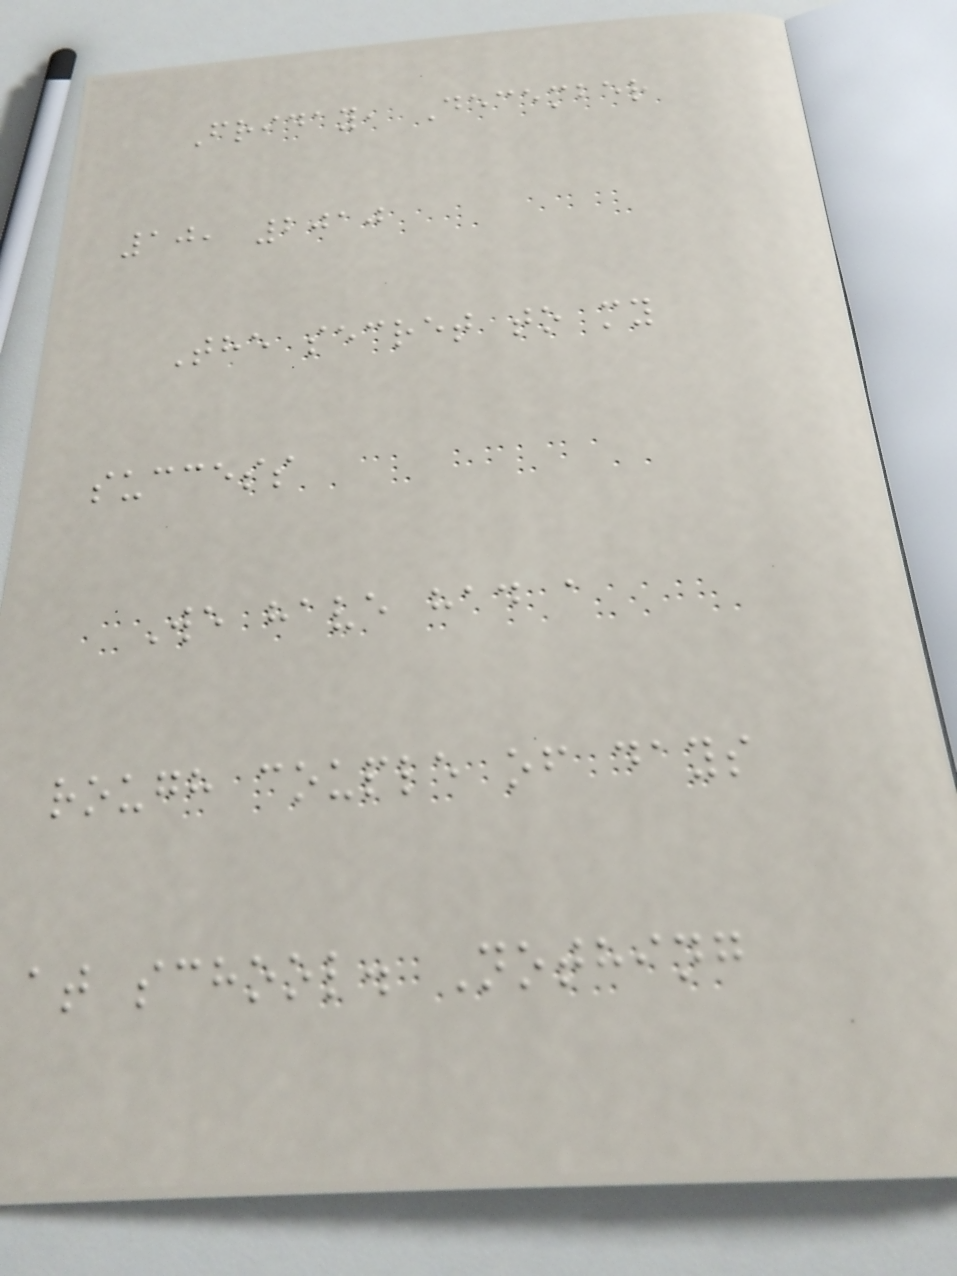Friday, December
10, 2010
The secret to my
success
We have had a
rough couple of days
at school. Nothing
